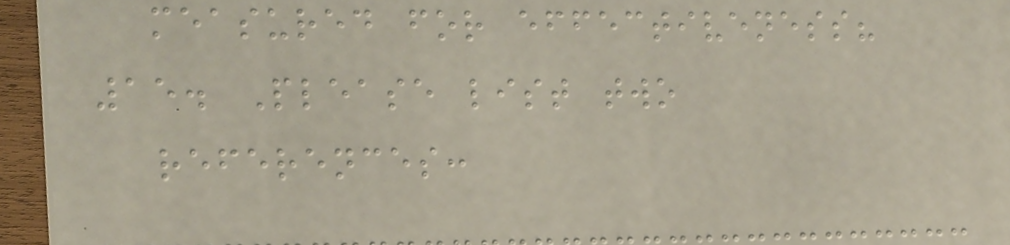measured for effectiveness?
15. Please list two
references:
